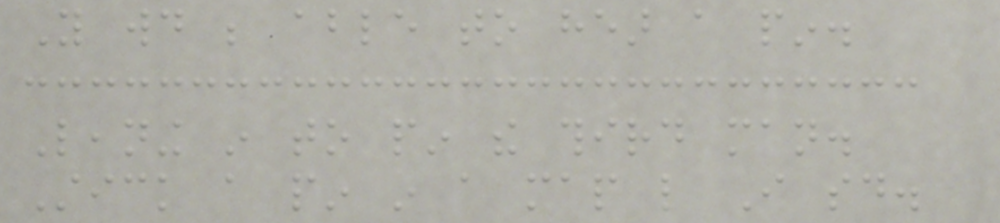You would be able to hear a pin.
Leaning in to pin the third man.
Stick a pin in a map like I said.
